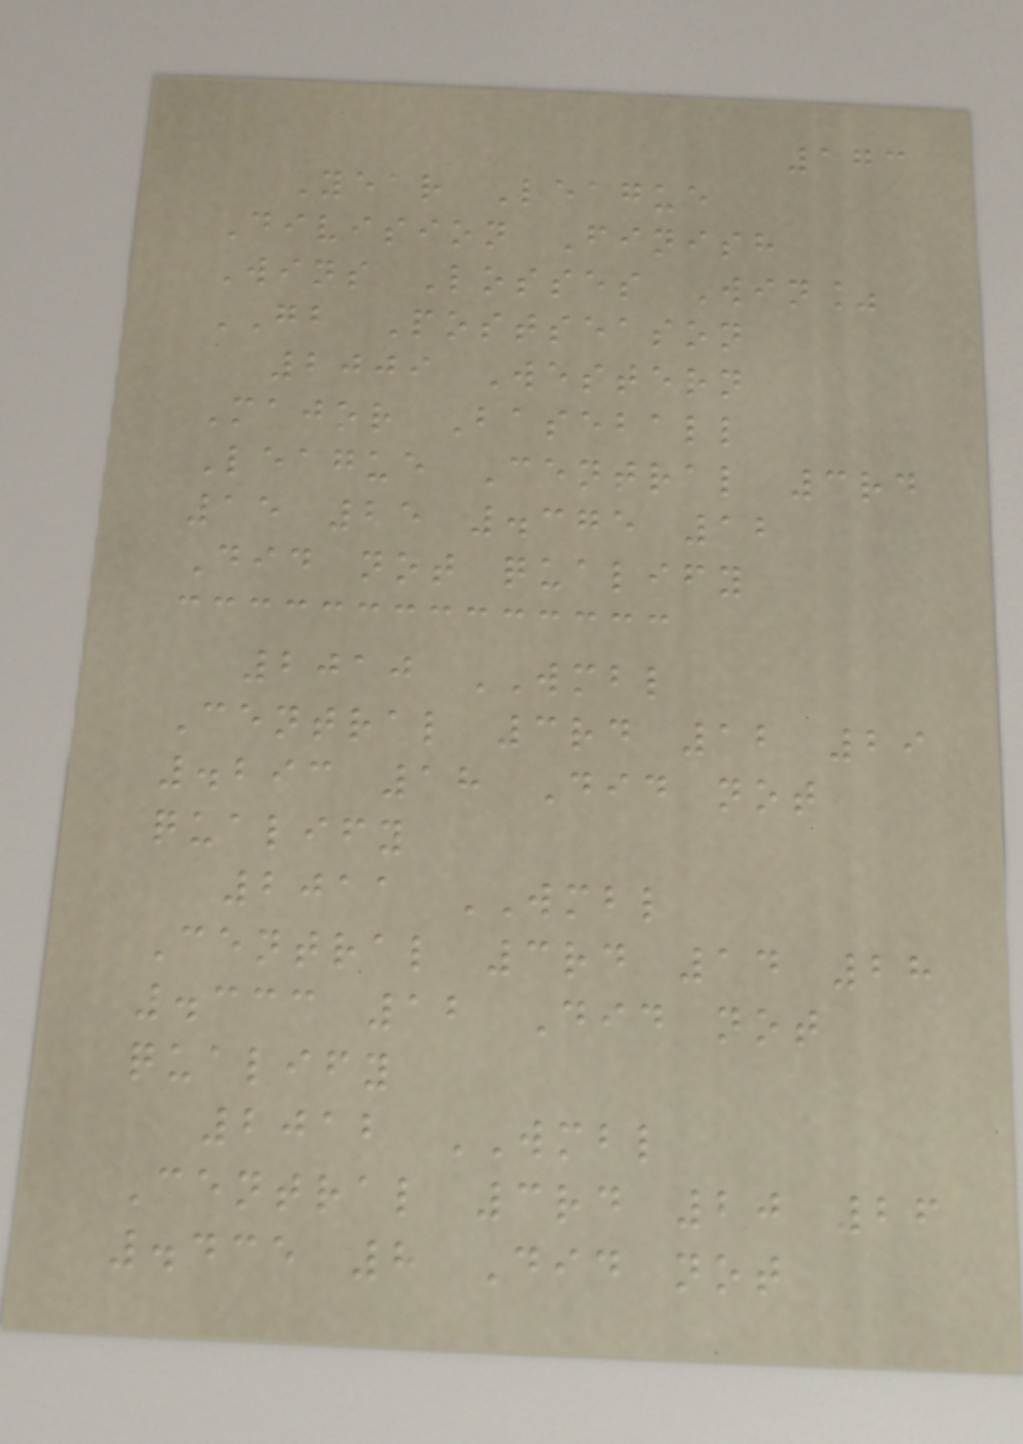173
Year League
Division Finish
Wins Losses Win%
GB Postseason
2009 Western
Major Baseball
League Central 3rd
15 25 .375 12
Did not qualify
2010 WMBL
Central 3rd 12 29
.293 18 Did not
qualify
2011 WMBL
Central 3rd 14 28
.333 12 Did not
qualify
2012 WMBL
Central 3rd 20 26
.435 8 Did not
